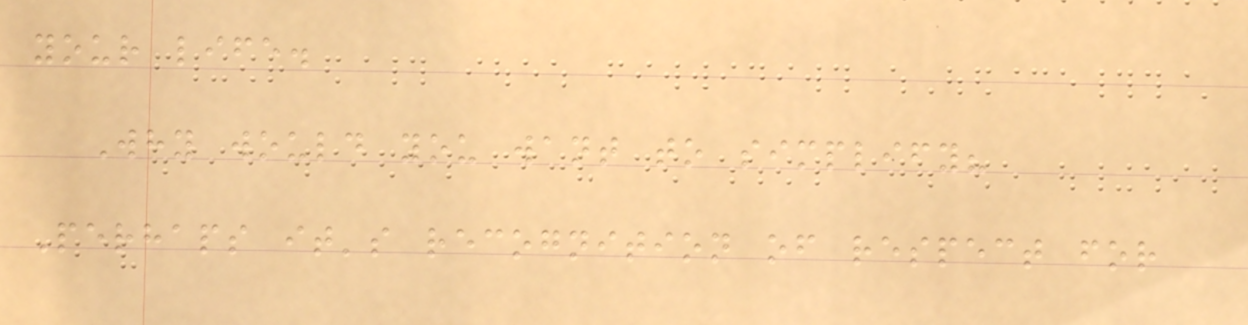your life.
Why would you want to simplify?
Perhaps it's recognition of respect for
